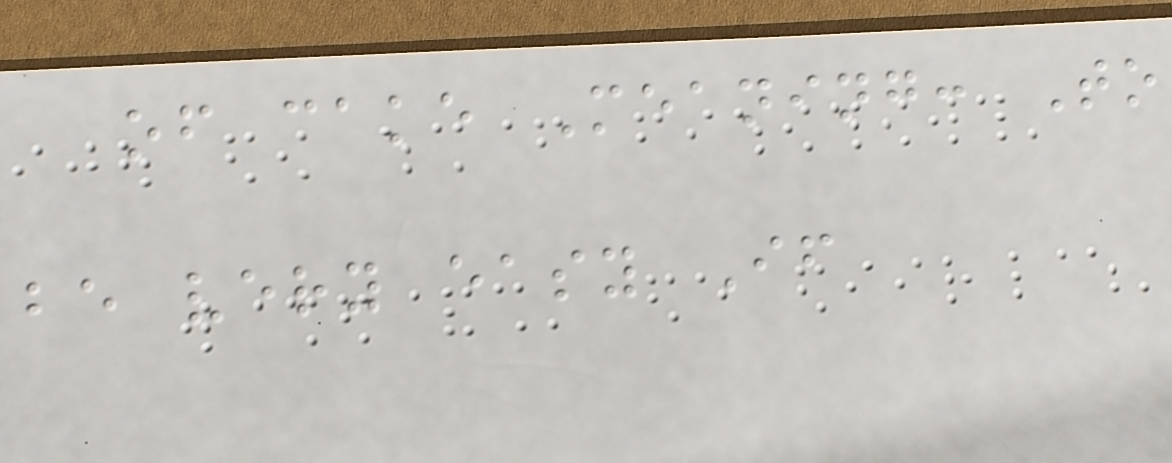of cake Meaning: To
be very easy If
